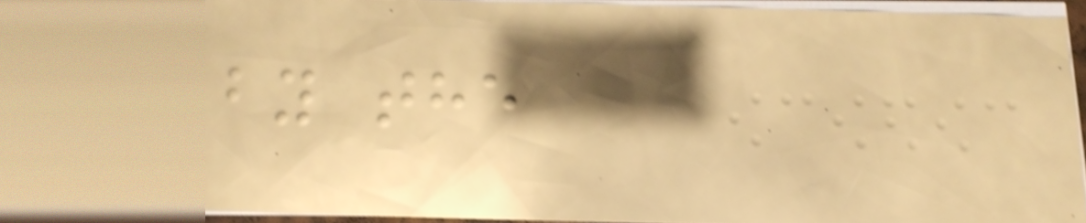by the
